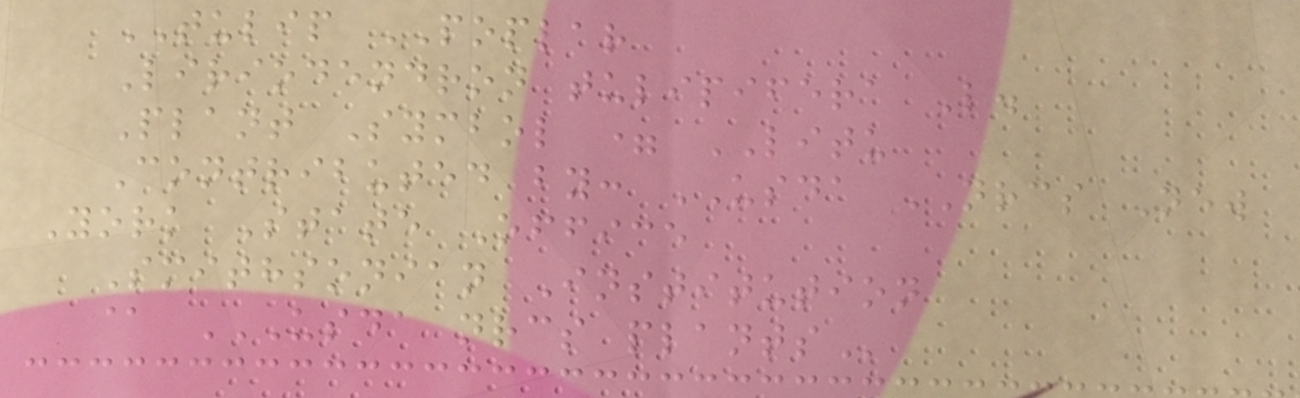TULIP POPLAR
Liriodendron tulipifera L.
Plant Symbol = LITU
Contributed by: USDA NRCS New
York State Office
Smithsonian Institution
@ USDA NRCS PLANTS
